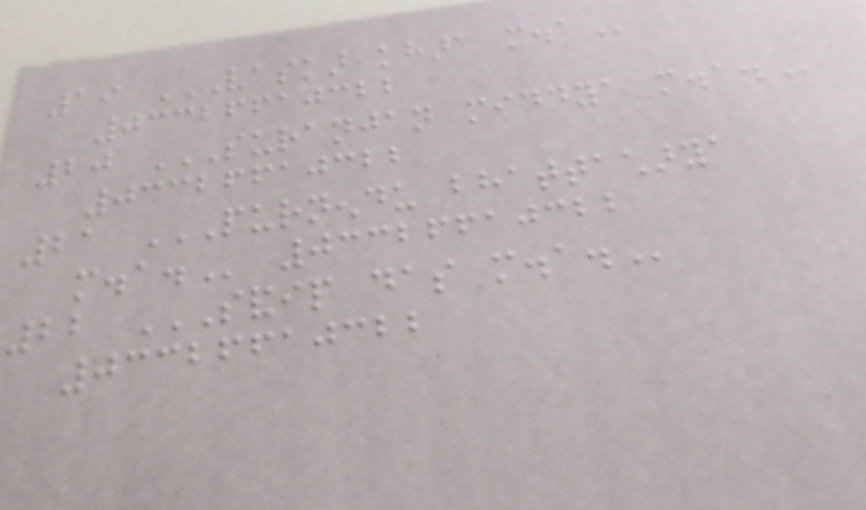19 VASKAR KHARA M.A
03326610322
20 SURANJAN MIDDYA M.A.
03326610322
21 PURNENDU BHATTACHARYA
M.A. 03326610322
22 SANDIP DAS M.A.
03326610322
